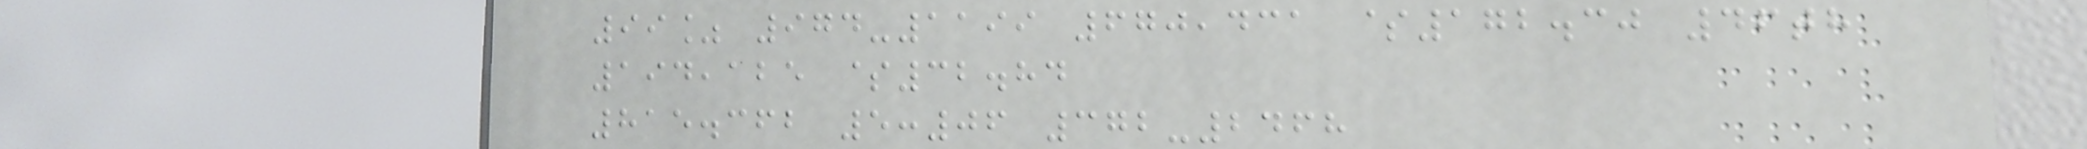99% 974-1199 670,431 $172.30 46th
194,125 $32.84
815.362 5:06 372-2468
